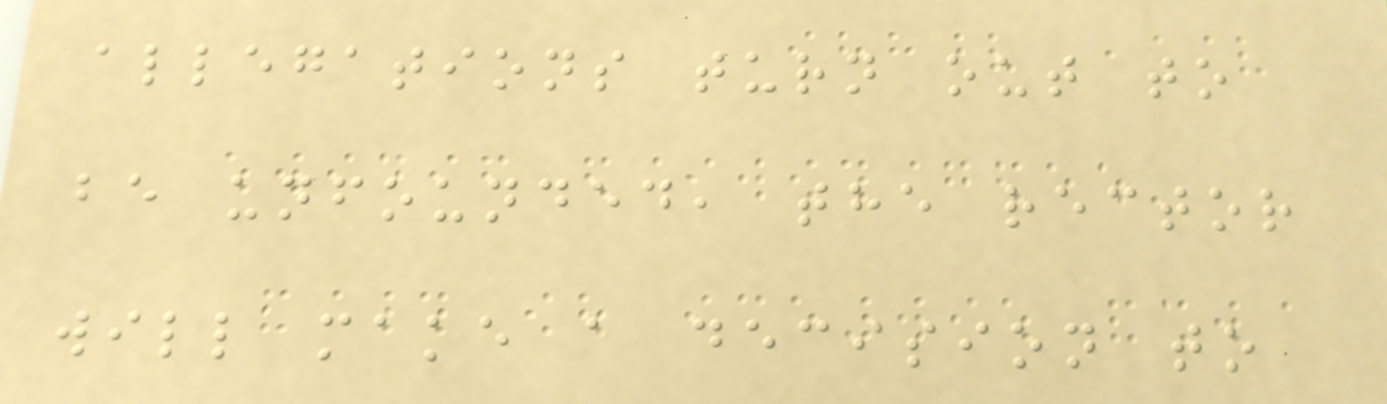allegations turn out to
be unfounded, the rector
will make a decision to
